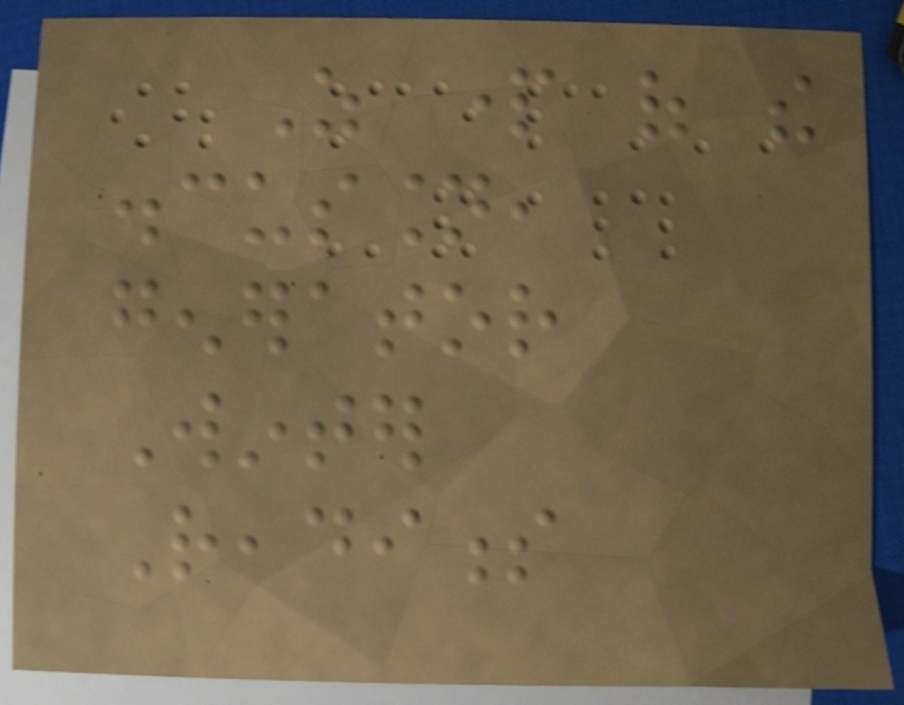As part of the
discussion,
generator
Winter
Readiness
